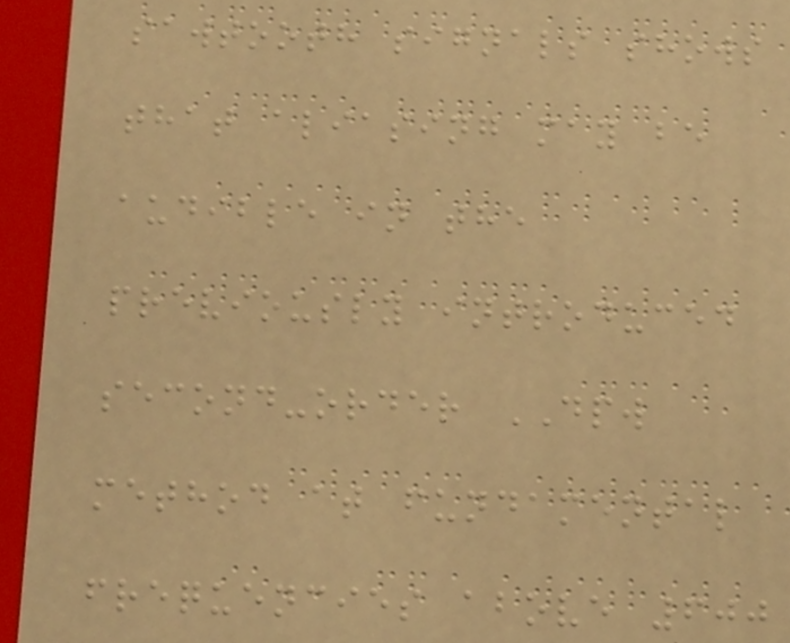sawtooth signals shows
that aliasing may be
audible in the
previously introduced
second-order DPW
method at fundamental
frequencies above 600
